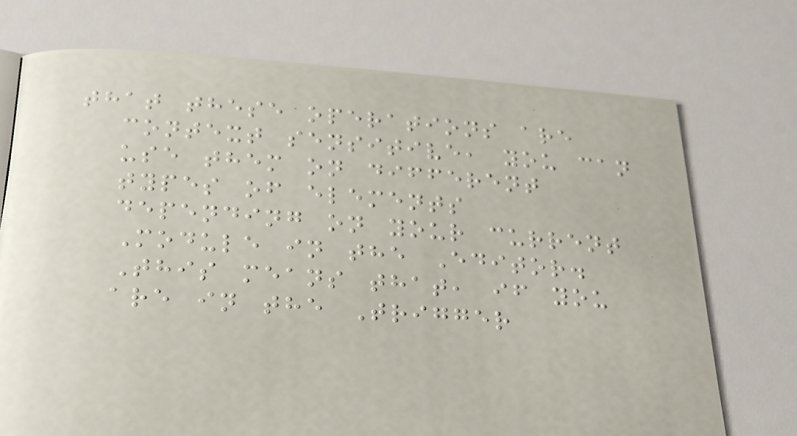that these operations are
context sensitive, you can
use them on different
types of elements
depending on your current
Module in the Editor.
This means that, if you
are in the Trigger
